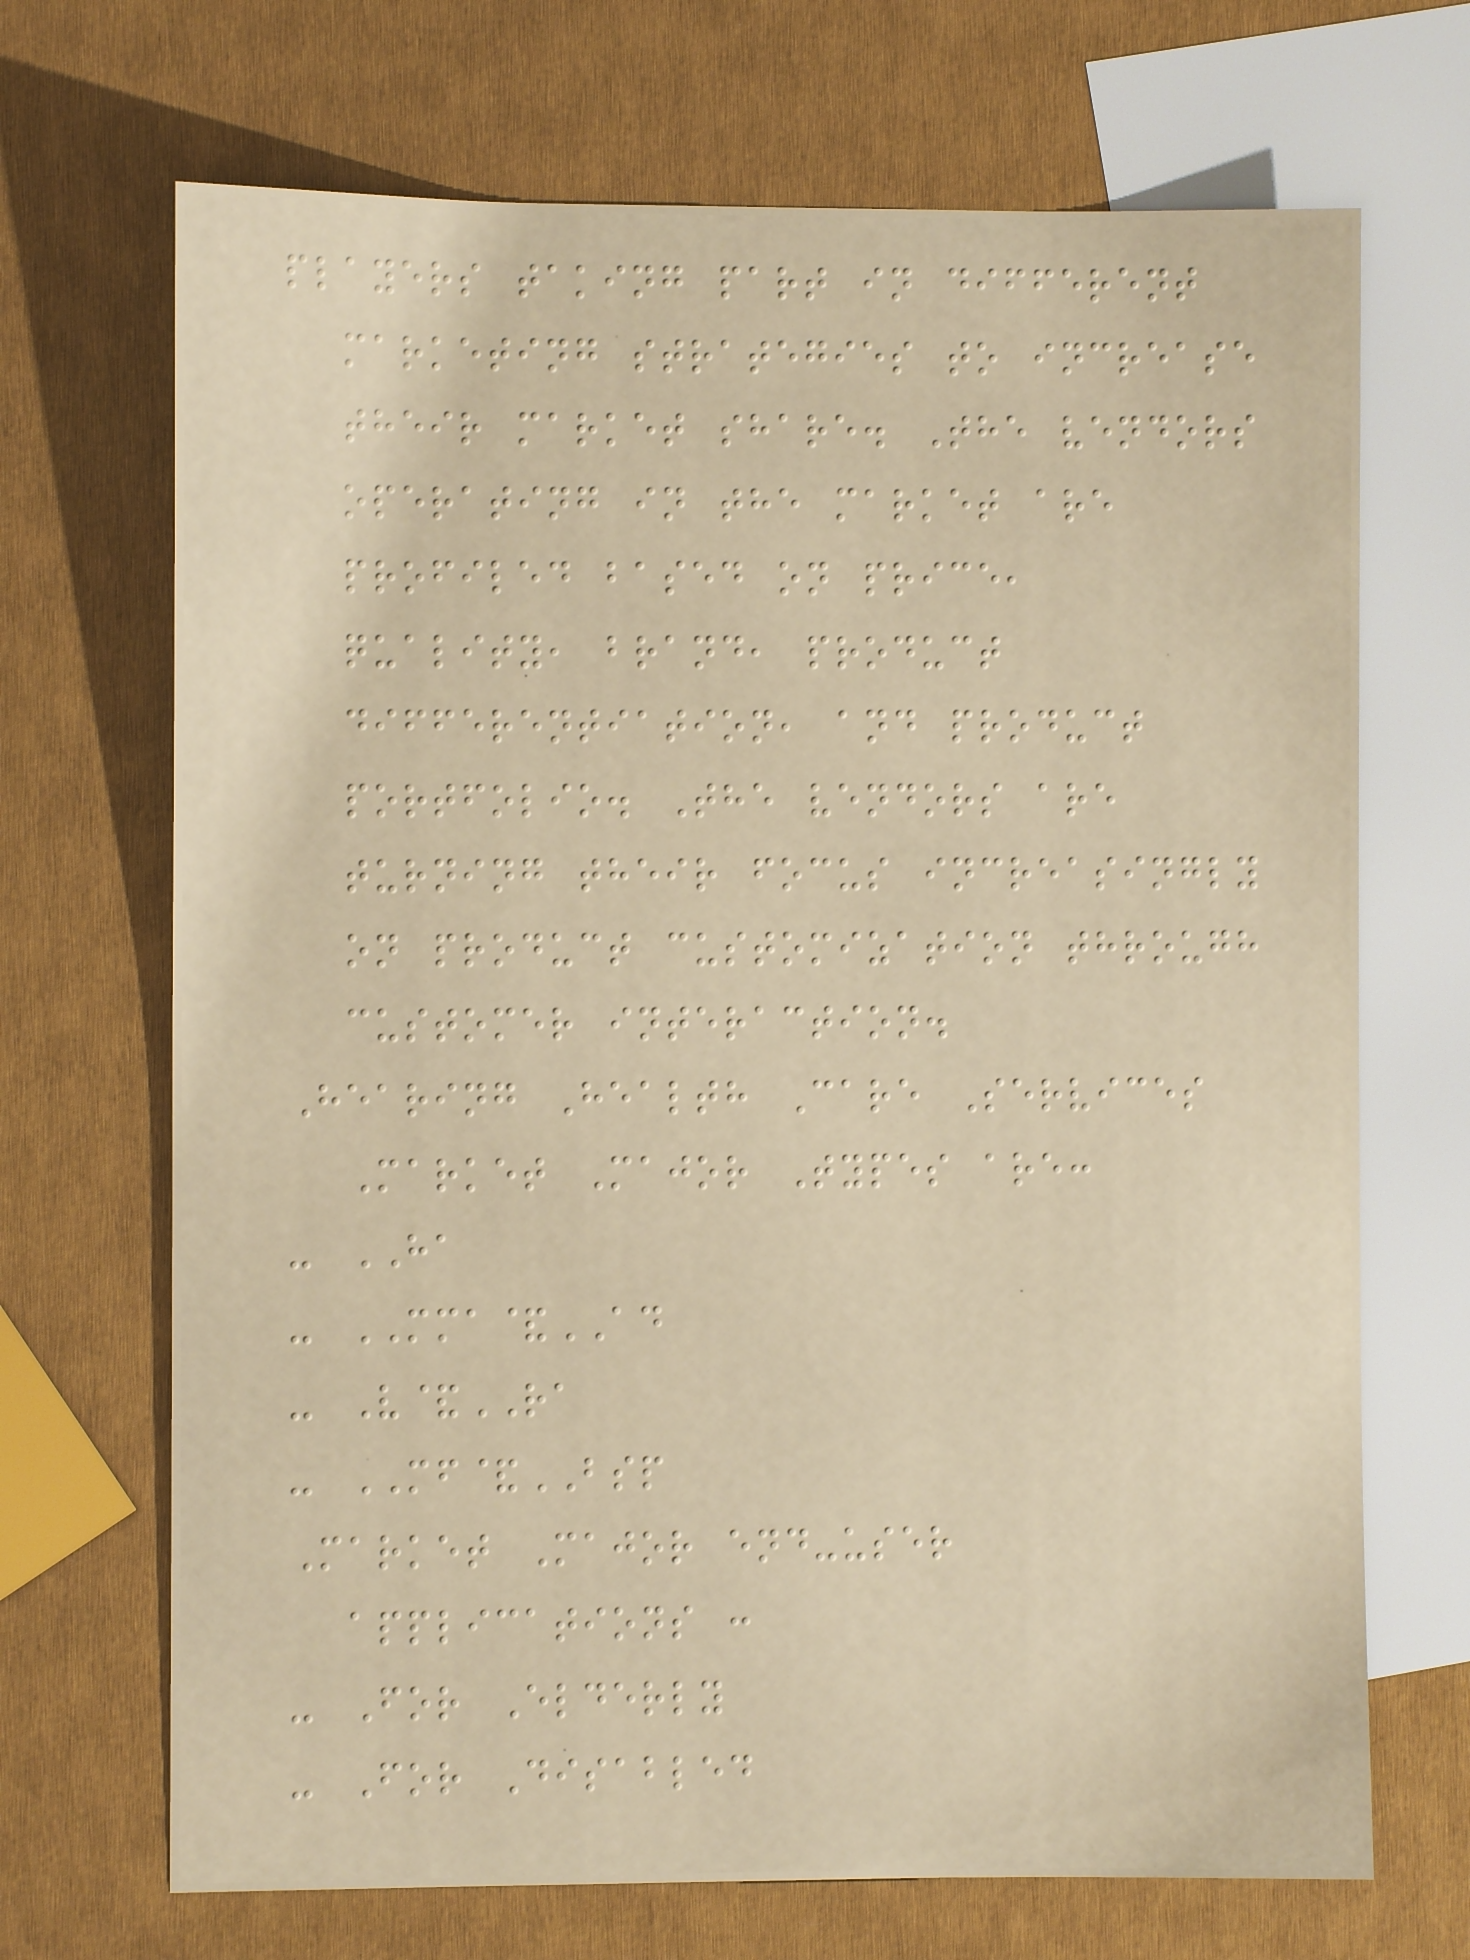players taking part in different
marketing strategies to increase
their market share. The vendors
operating in the market are
profiled based on price,
quality, brand, product
differentiation, and product
portfolio. The vendors are
turning their focus increasingly
on product customization through
customer interaction.
Hearing Health Care Services
Market Major Types are:
- HA
- MMA&AD
- V&RA
- MF&BSP
Market Major end-user
applications :
- For Elderly
- For Disabled
